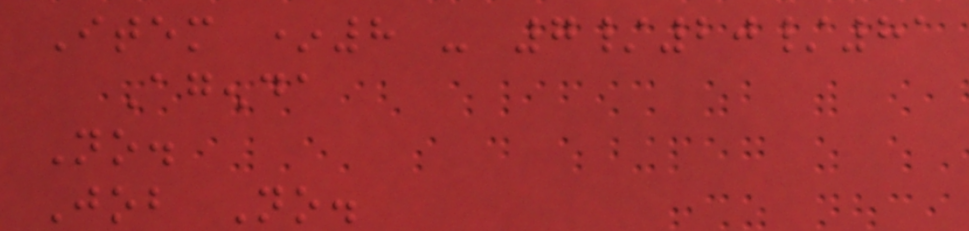Item *8 - 7/20/81
Agenda
No.
Job No.
